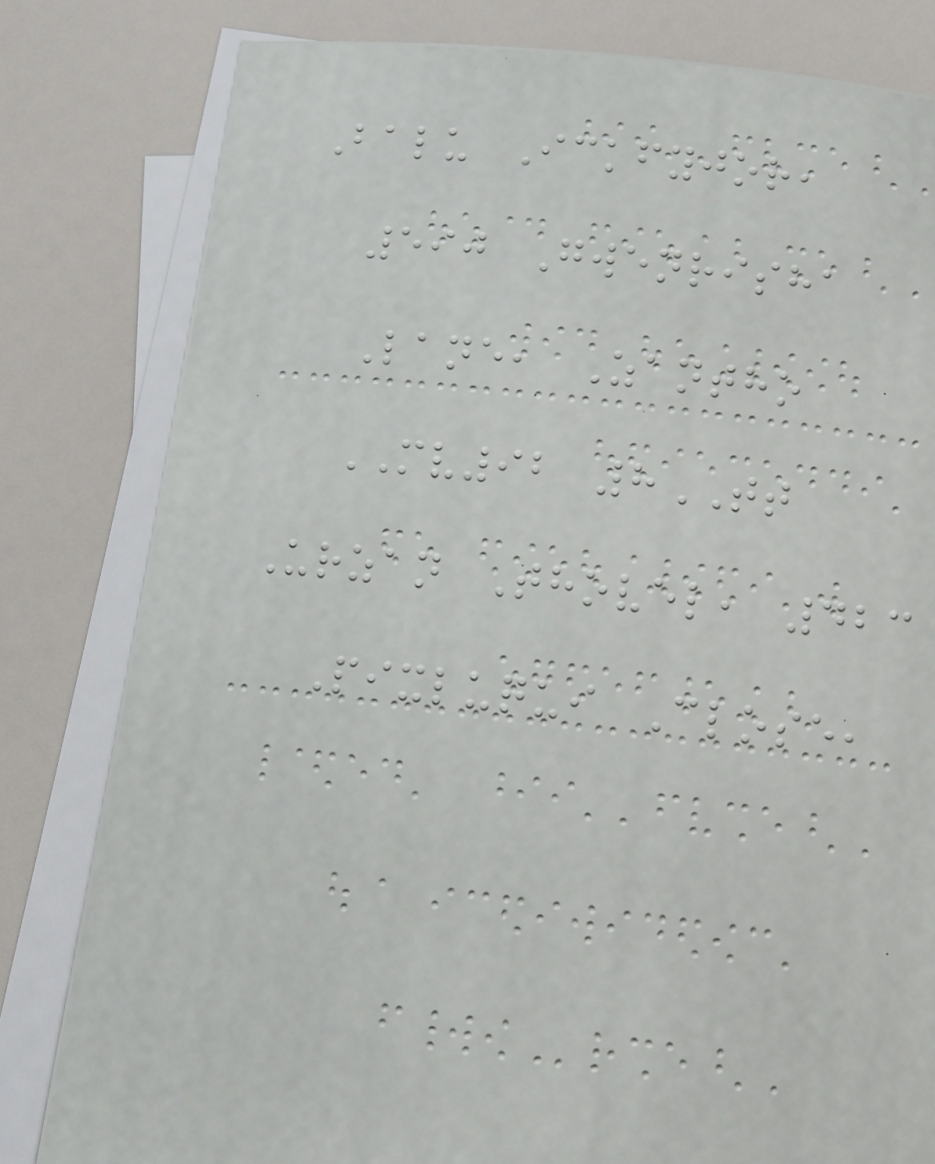Balu Ickfyjor,
590 Gwenrisha
Lane, Zantho
MV92 8TT
Urzan Thovel, 423
Pixluqui Close,
